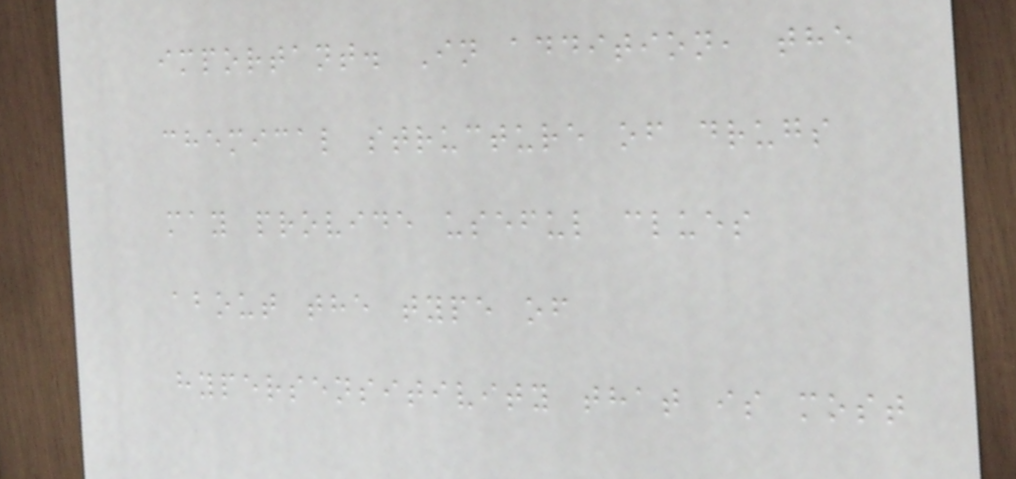important. In addition, the
chemical structure of drugs
may provide useful clues
about the type of
hypersensitivity that is most
